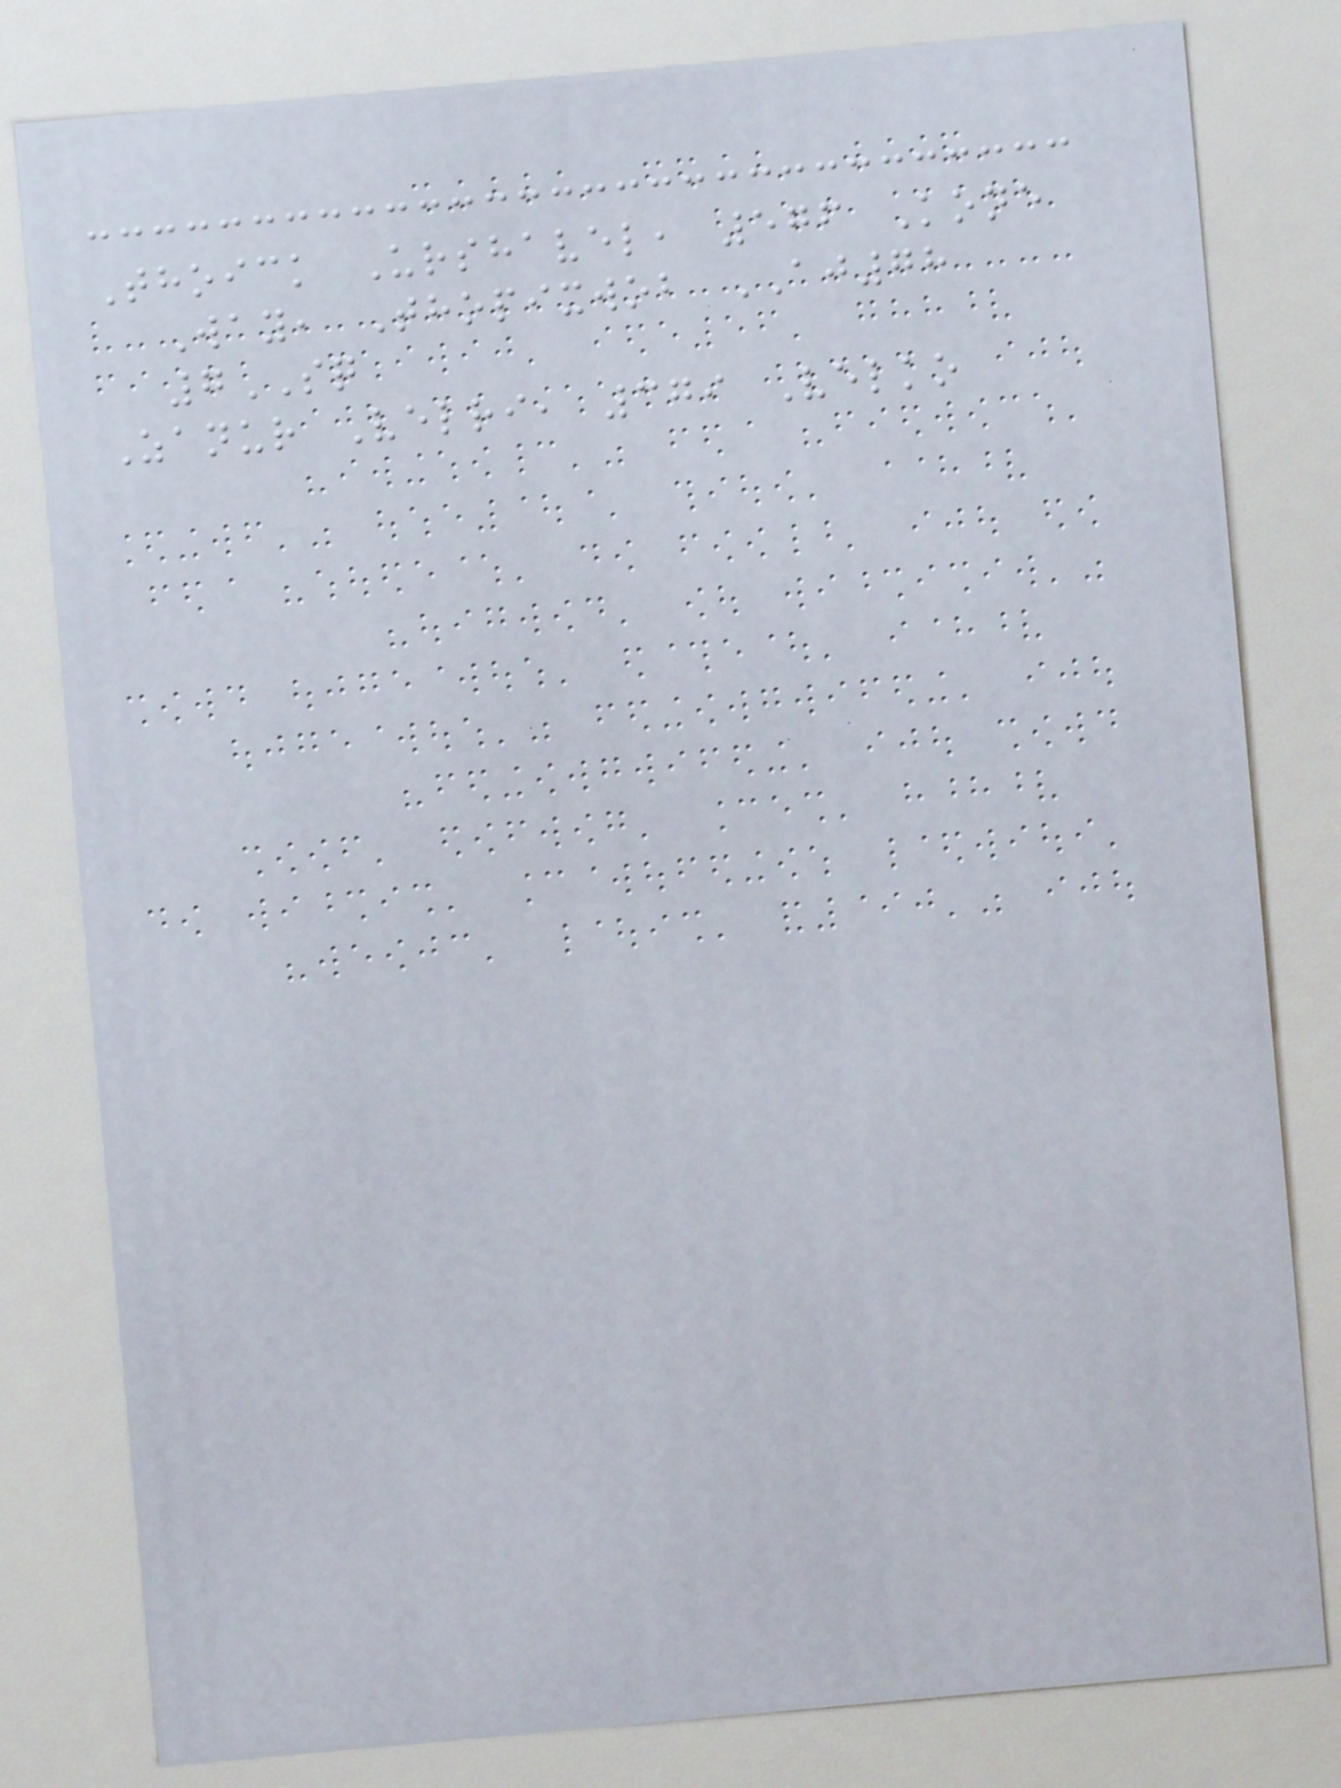Thoick Urshavel, 576 Kone
Way, Thopixwob AJ78
7SQ
Zanur Velri, 379 Velko
